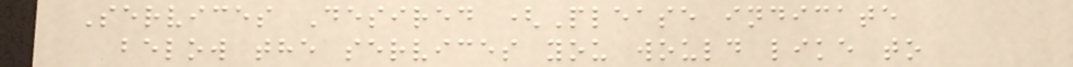Services Desired (Please indicate
below the services you would like to
